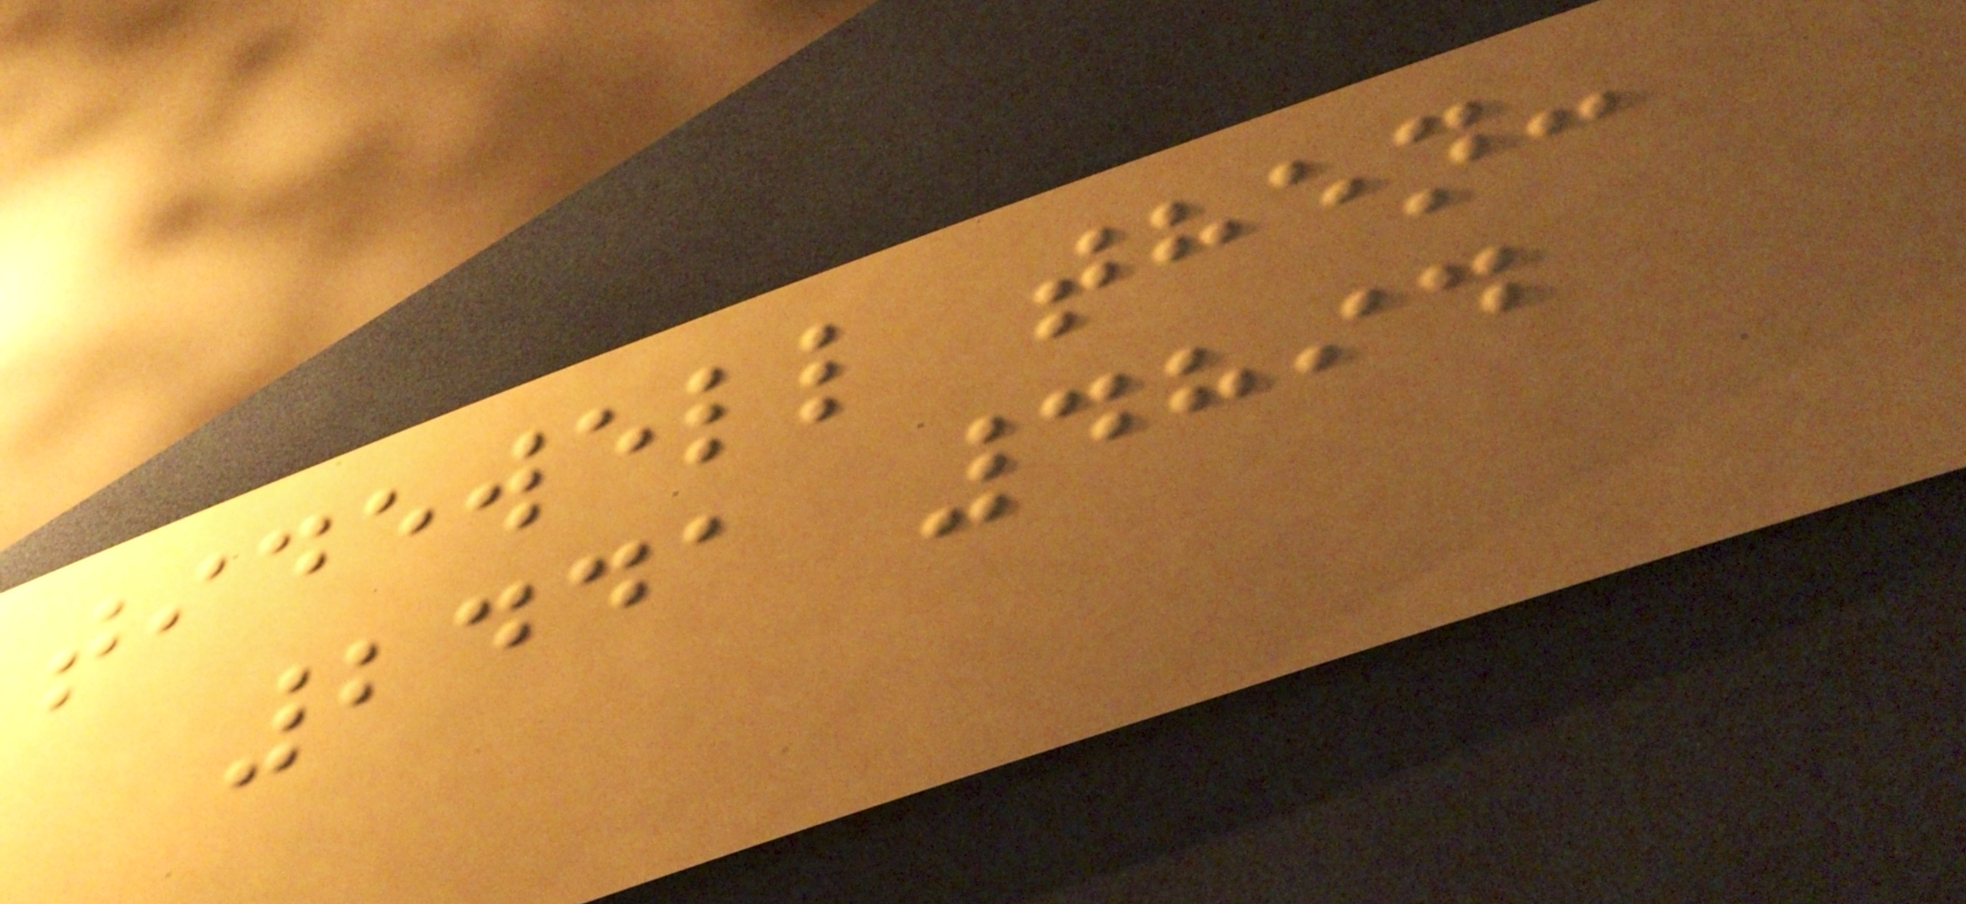tidewell then:
2441 4894
